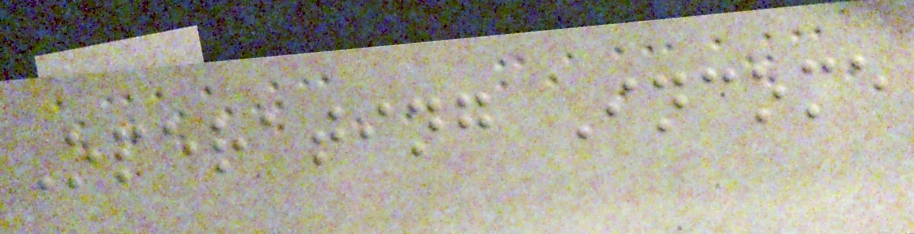Operating Income
